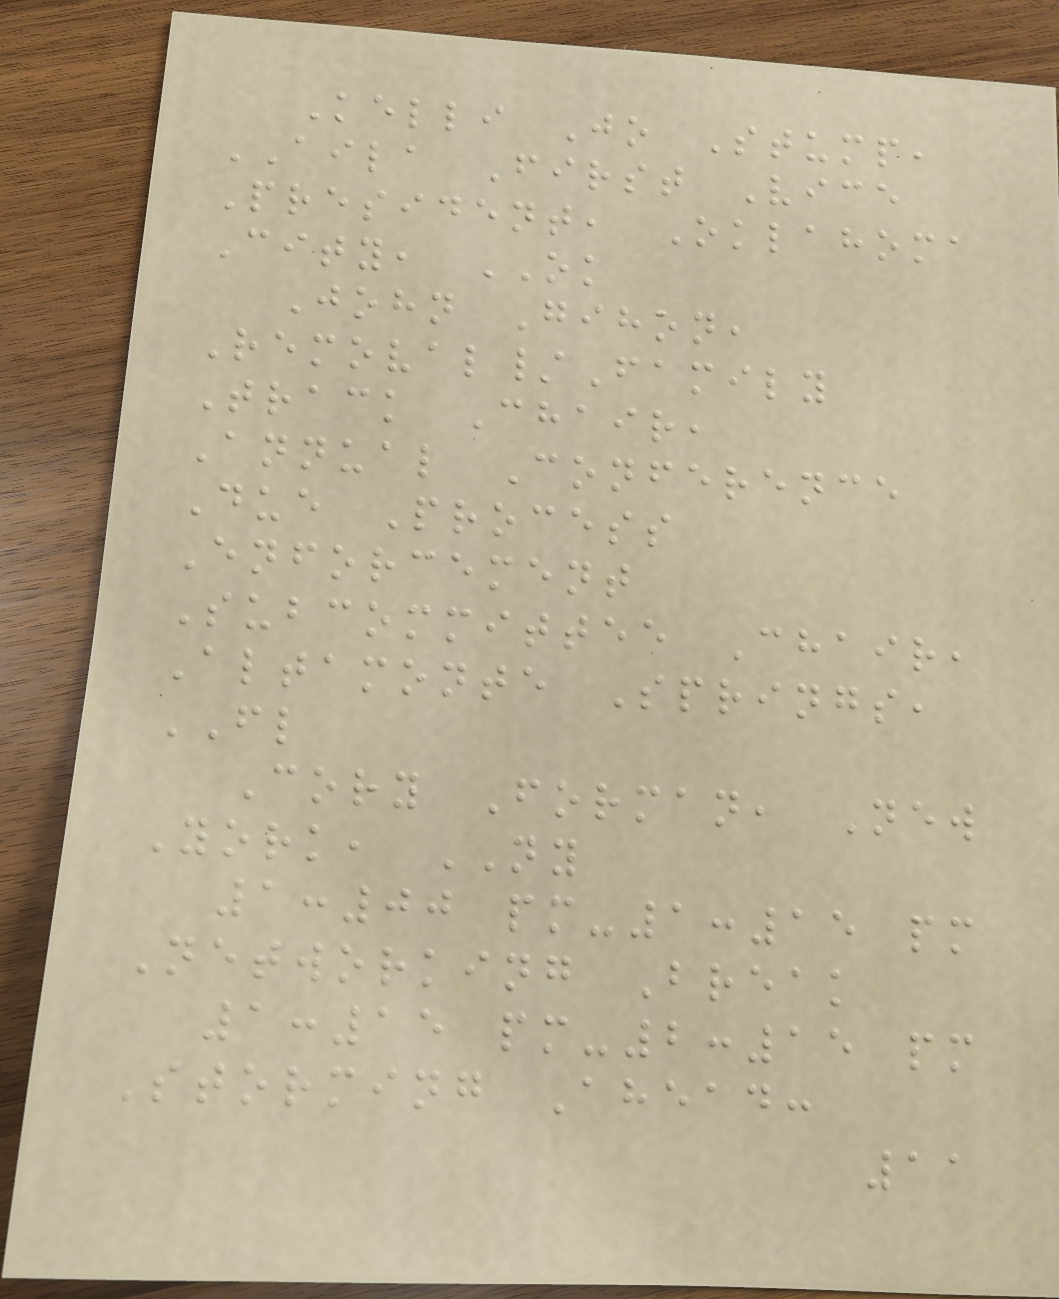Kelli Jo Stump,
AILA First Vice
President, Oklahoma
City, OK
John Gihon,
Removal/Family
Track Chair,
Annual Conference
Due Process
Enforcement
Subcommittee Chair,
Altamonte Springs,
FL
Cory Forman, New
York, NY
1:00 pm-1:15 pm
Networking Break
1:15 pm-2:15 pm
Storming Ahead:
11
